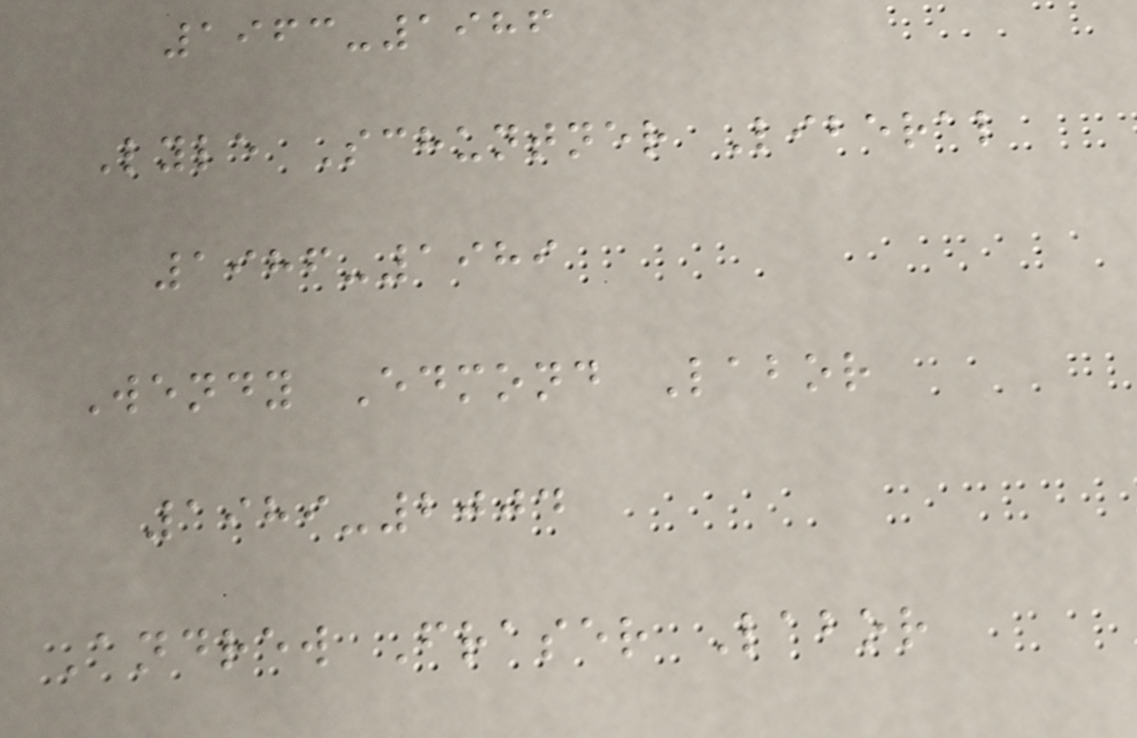1963-1986
Lyle Schuntner Liberal
1986-1989
Wendy Edmond Labor
1989-2004
Andrew Fraser Labor
